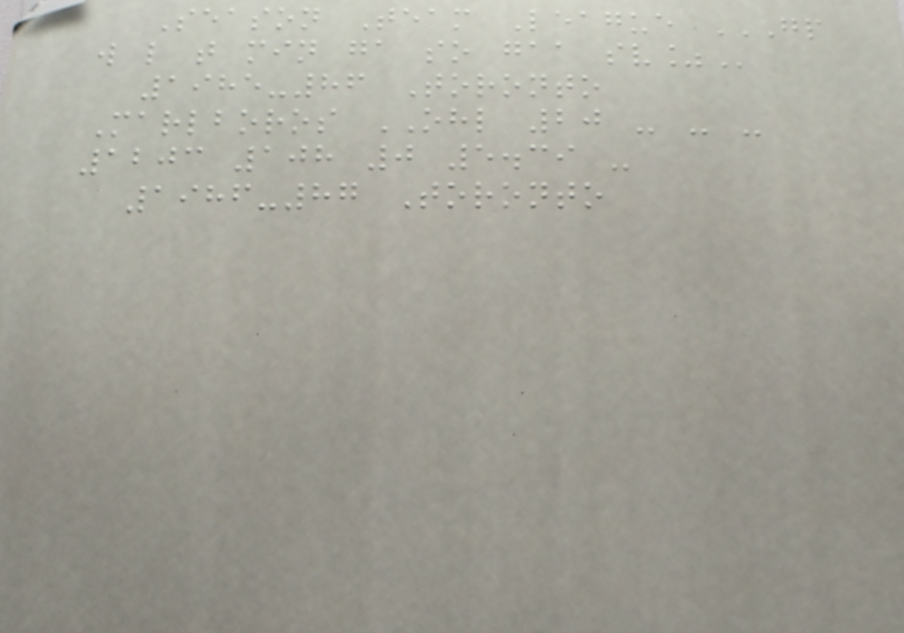Season Team League GP
W L T MIN GA SO GAA SV%
1985-86 Toronto
Marlboros OHL 20 - - -
1203 108 0 5.39 -
1986-87 Toronto
